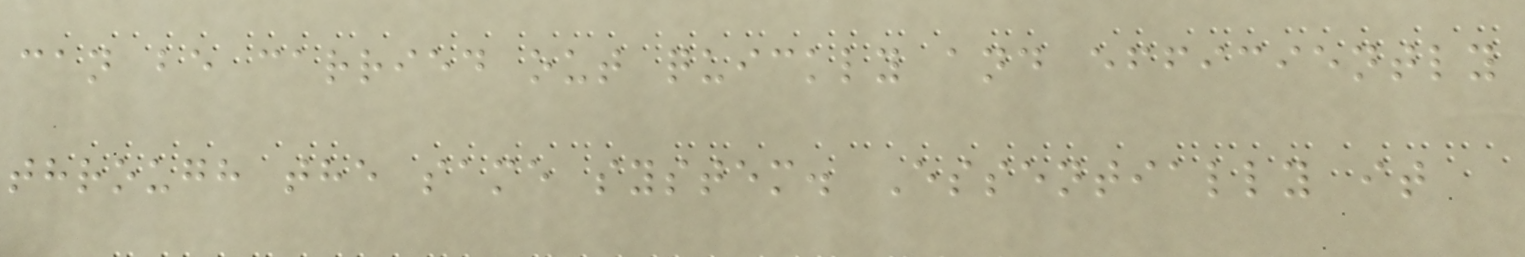can be carried out quickly and efficiently
through the same system. Essentially it
